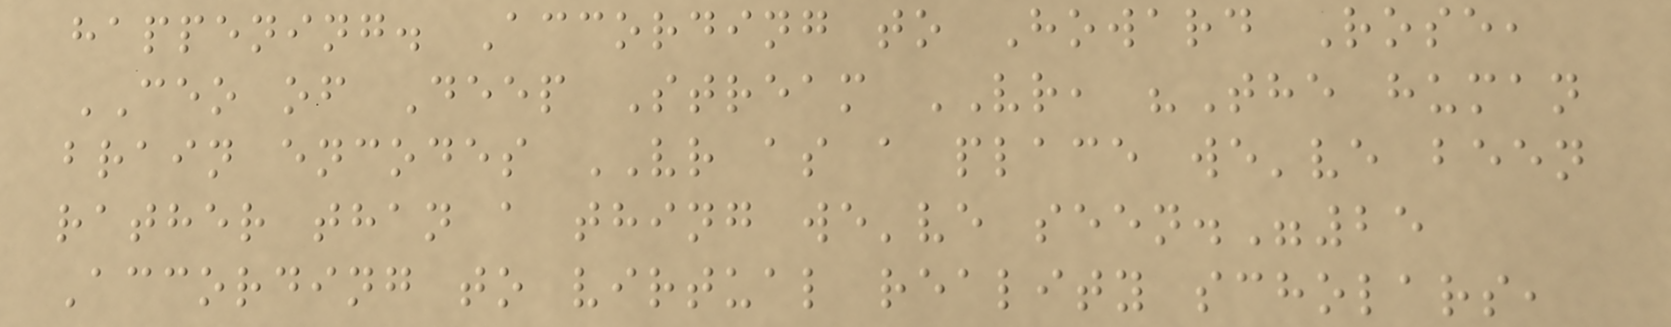happening. According to Howard Rose,
CEO of Deep Stream VR, "The human
brain encodes VR as a place we've been
rather than a thing we've seen."25
According to virtual reality scholars,
